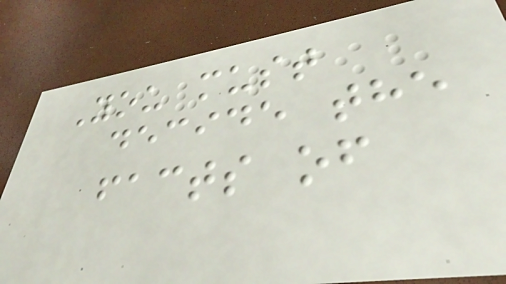You must
decide the
facts of
